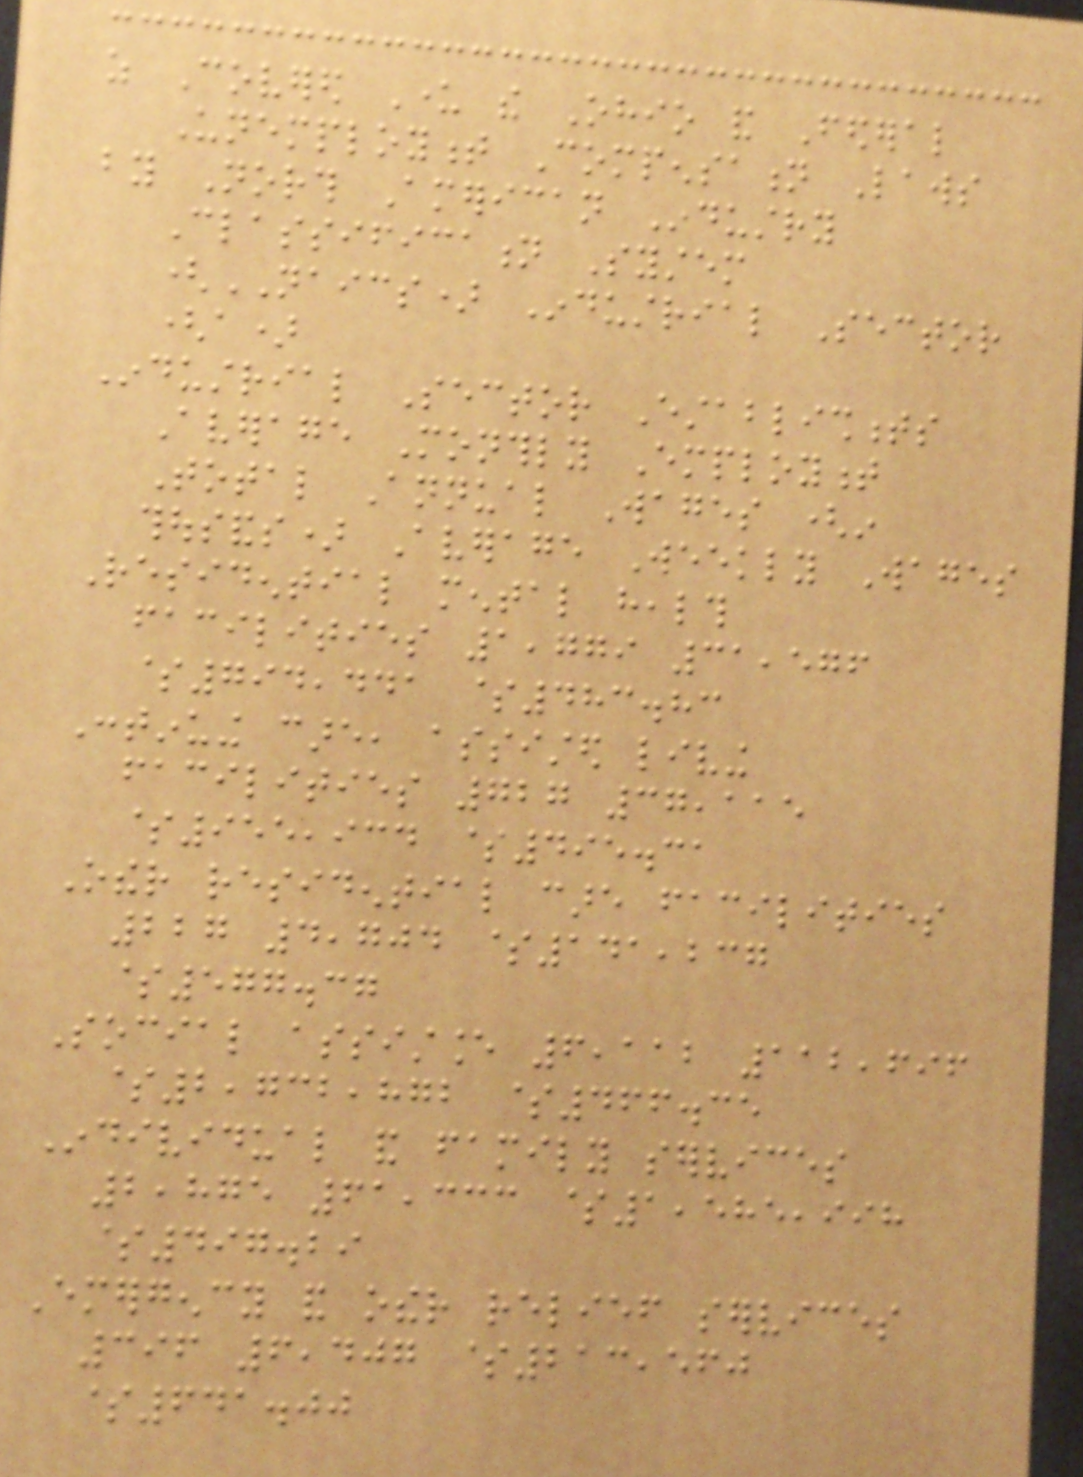as Covered Under the Ohio and Federal
Unemployment Compensation Laws
by North American Industry
Classification System
(NAICS) Industrial Sector
(a)
Industrial Sector Establishments
Average Monthly Employment
Total Annual Wages (in
thousands) Average Weekly Wages
Residential mental health
facilities 1,779 31,576
$794,441 $483.83
Continuing care, assisted living
facilities 727 37,115
$955,934 $495.31
Other residential care facilities
227 4,704 $141,237
$577.37
Social assistance 6,112 112,696
$2,732,872 $466.35
Individual and family services
2,875 61,333 $1,585,998
$497.29
Emergency and other relief services
396 6,407 $213,560
$641.00
